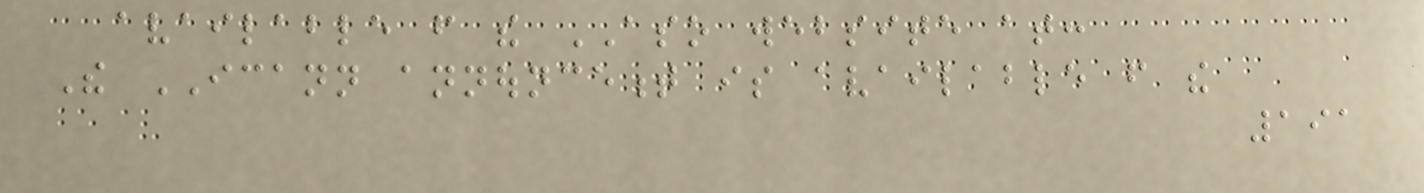available from the ASO website at:
The ICANN announcement is available from the
191
